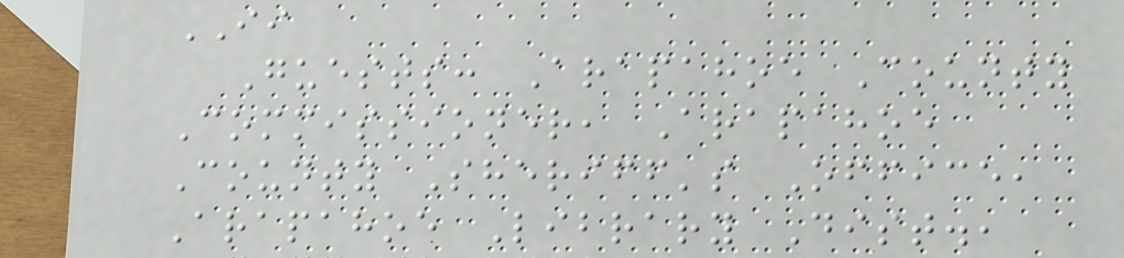II
Guests: Arapahoe County
Commissioner, Arapahoe
County Sheriff's Office,
Arapahoe Library Dist.,
